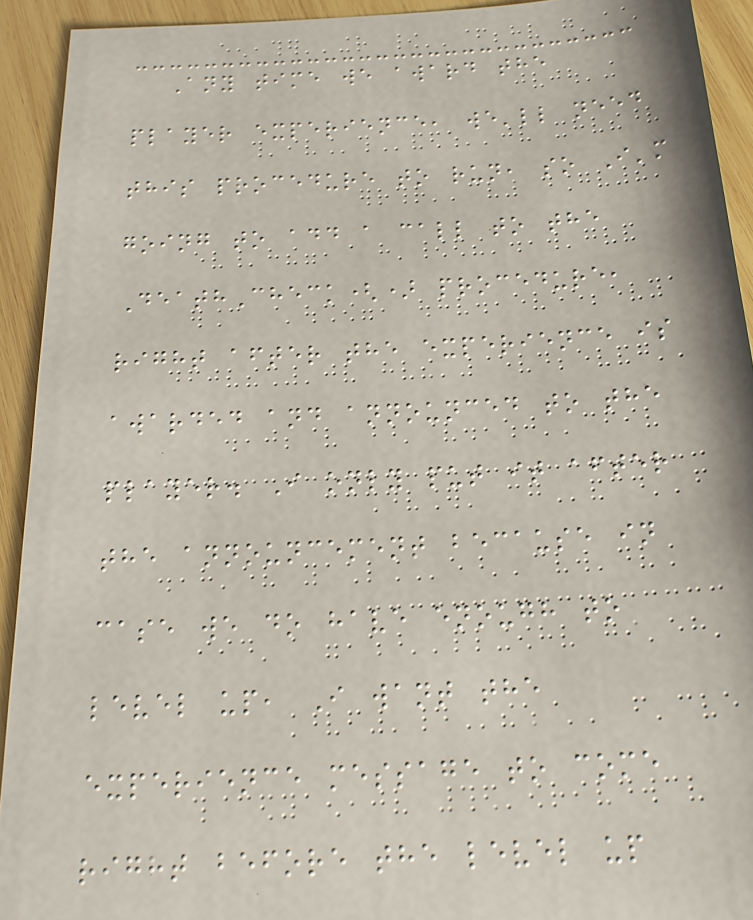Any time we award the
player experience, we'll need
this procedure to run, so I'm
going to add a call to the
DeathCheck() procedure,
right after the experience is
awarded and announced to the
player. I only put it after
the announcement because in
case we do have enough to
level up, I want the
experience message to come
right before the level up
